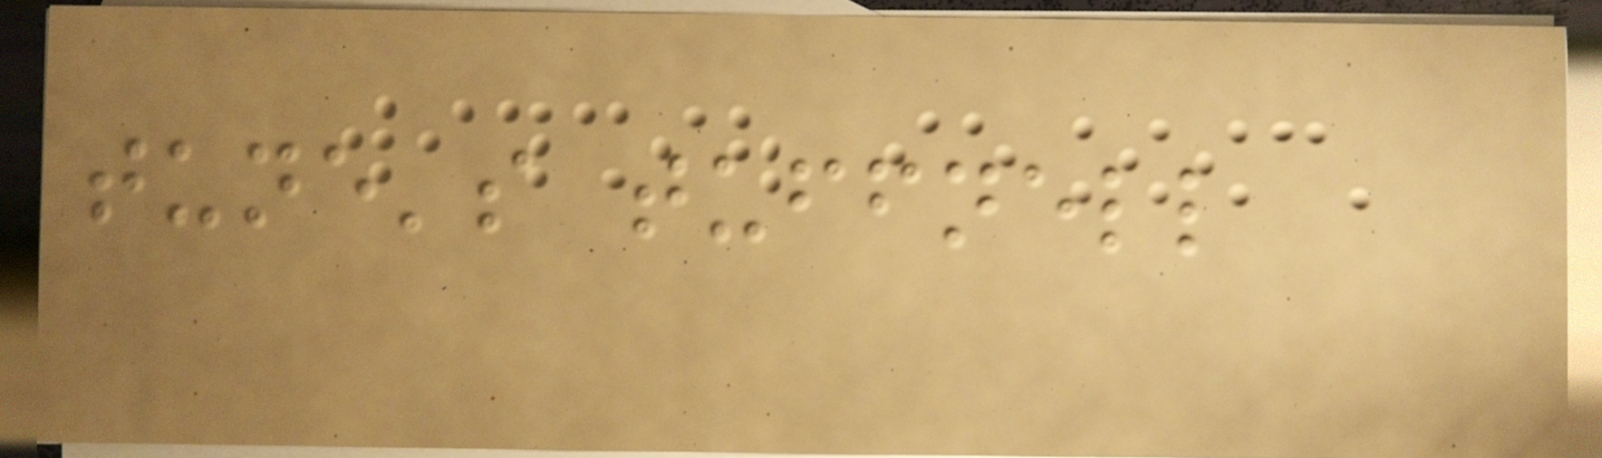tune's tuffnell
